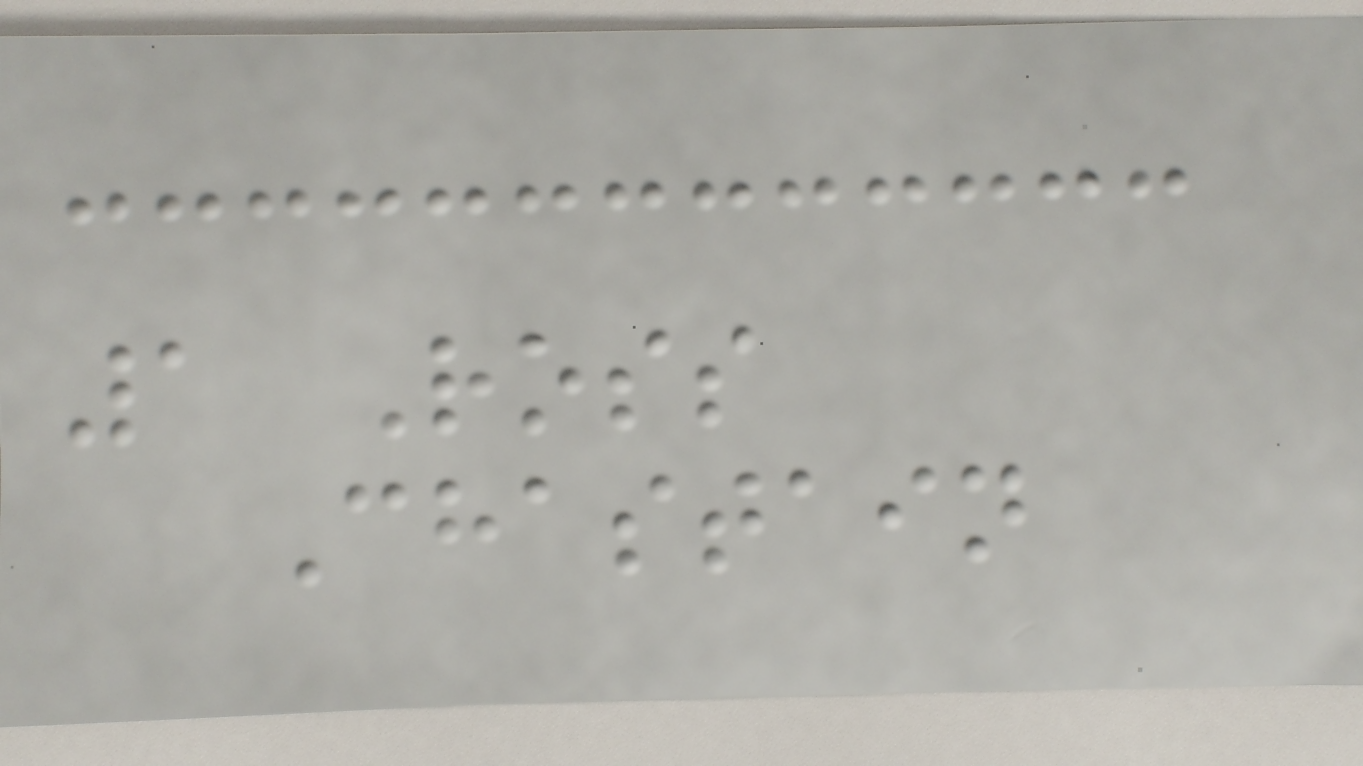1 Ross
Chastain
